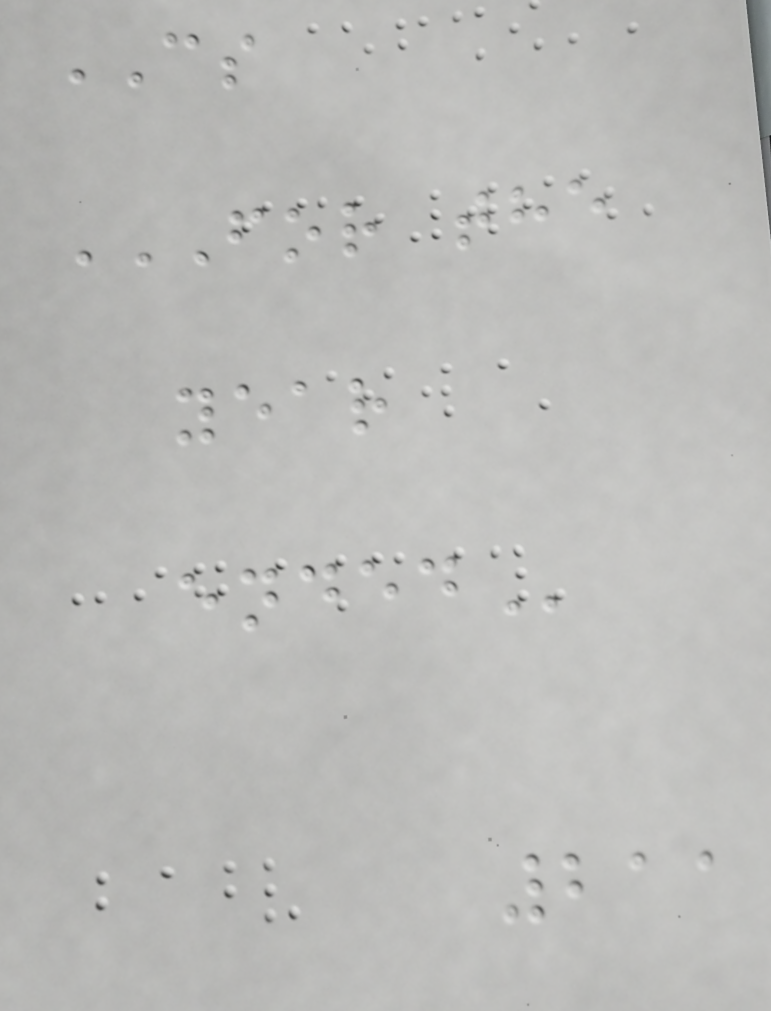CS
FOR THE
YEAR
ENDED
211
